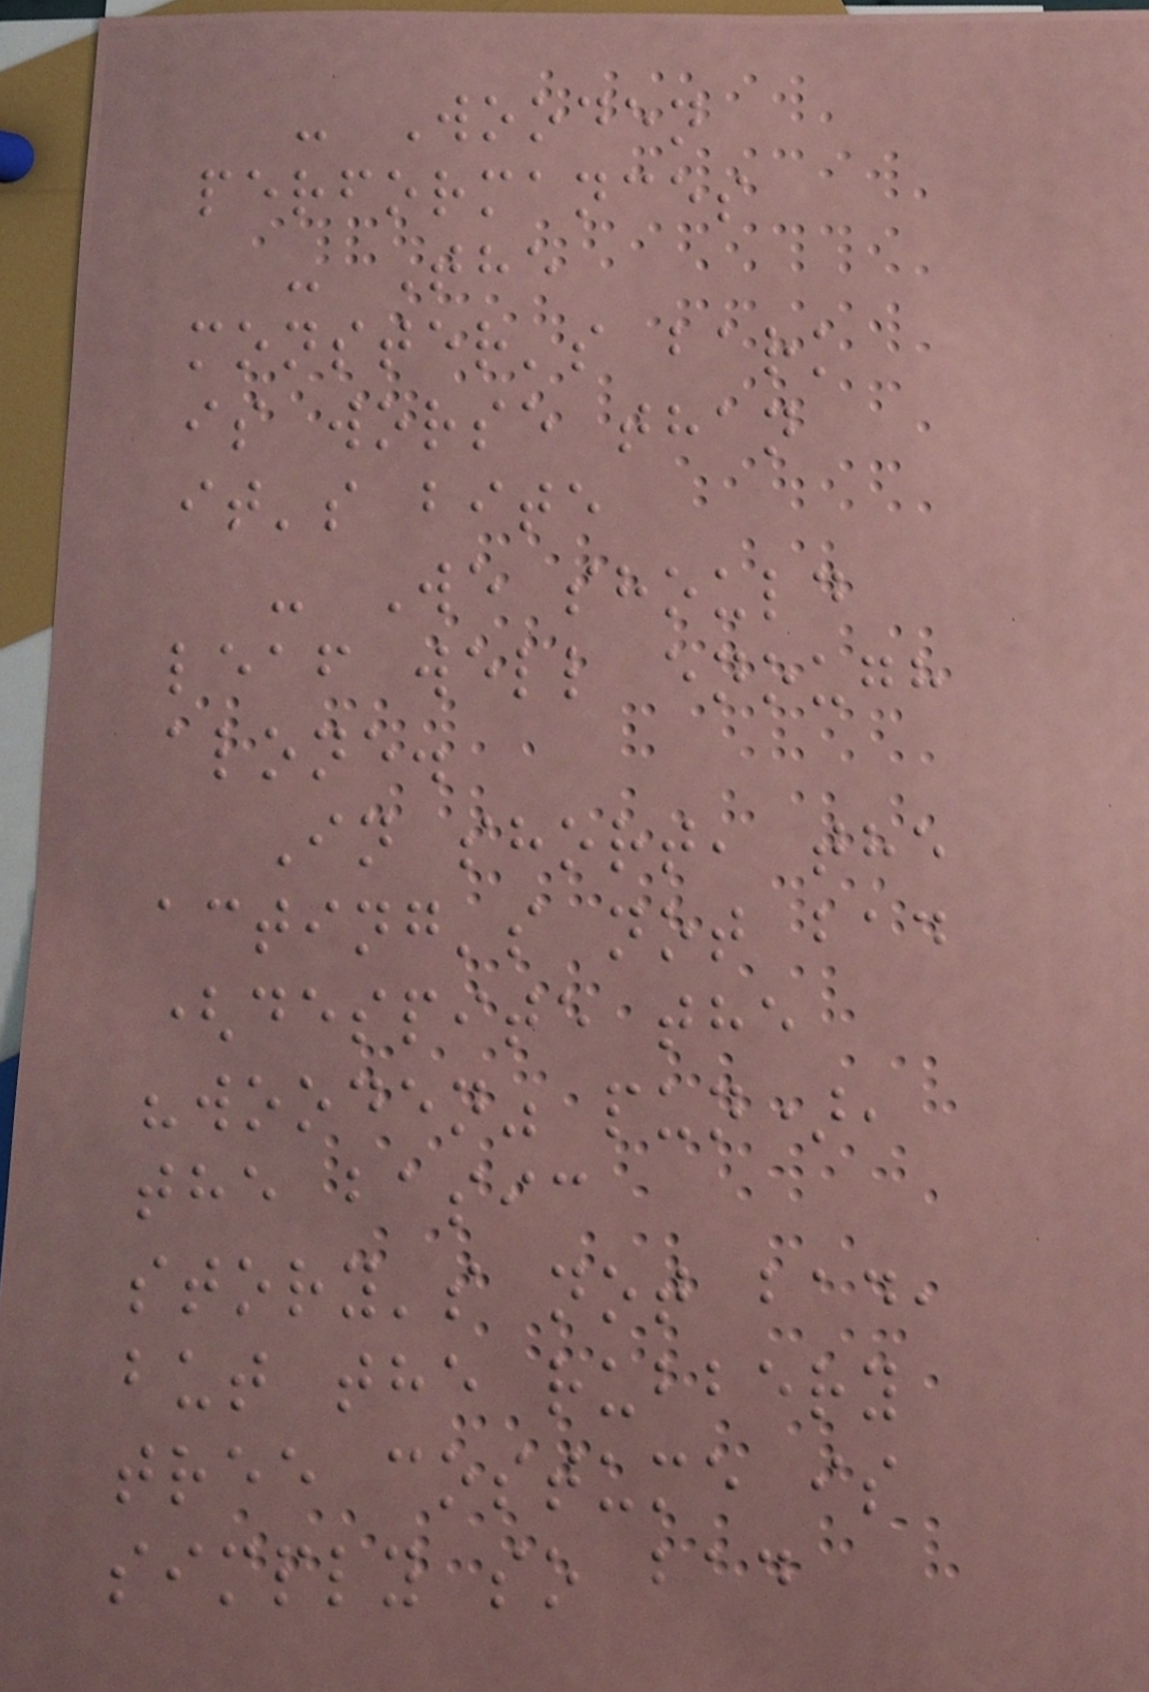- Wooden
performances
- The
monster's bark
is worse than
it's bite
- We should
leaf well enough
alone.
In short, the
acting's not bad
(despite the
"wooden" pun),
the basic
story's not bad,
but the rubbery
tree costume is
simply so bad
